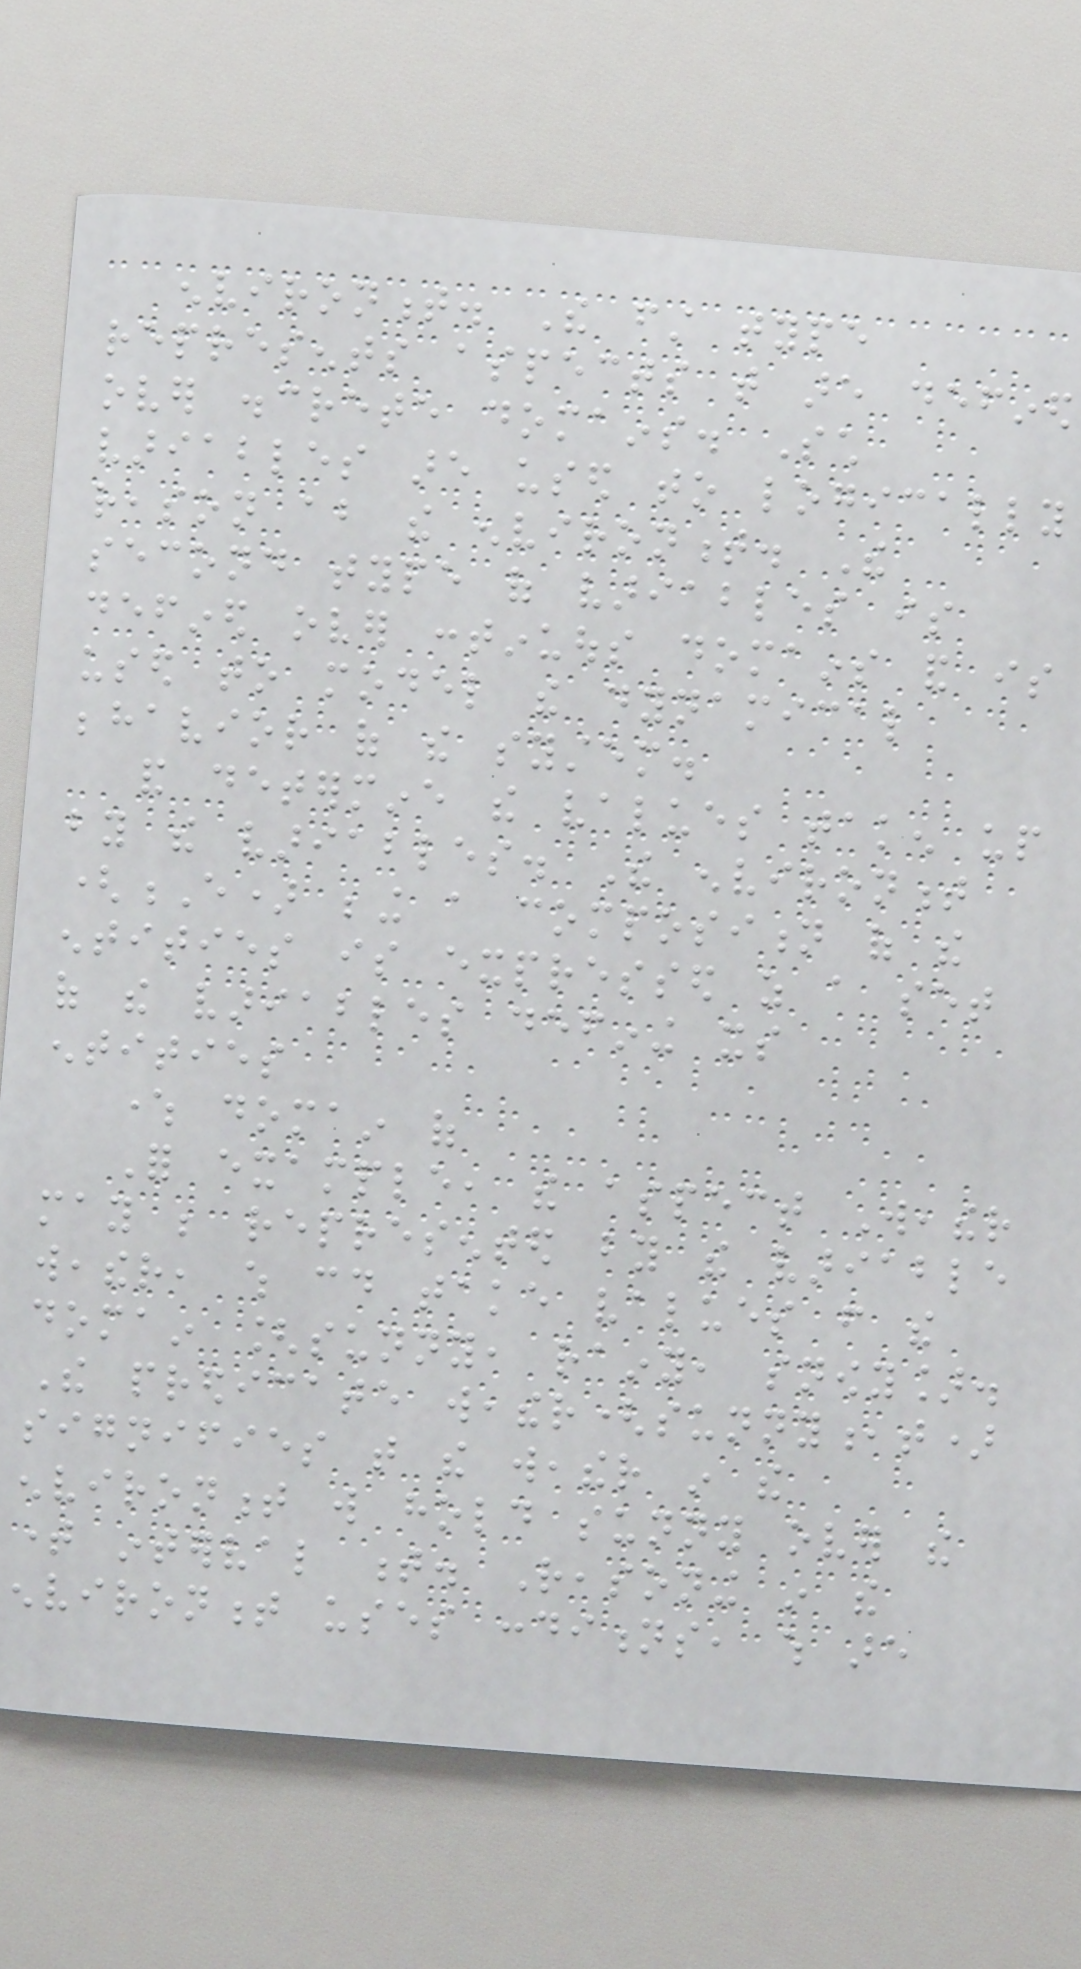environment. The first type
represents aspects that are defined
over discrete domains. Such
variables are used to logically
reason about the environment. The
second type of variables is
defined over continuous domains and is
used to model the dynamical
behavior of the system.
and determine the values taken up
by the variables. The environment
(E) being a composition of the
entities is expressed as a set
of the variables defining its
entities
where domain of
For example, the aspect Weather
may be represented by the variable
weather, which could take values from the
domain [sunny, rainy, snowy].
The predicate weather(sunny,t)
signifies that the weather in the
environment will hold sunny over the
time interval t. Reasoning in the
environment uses conditions, which are
